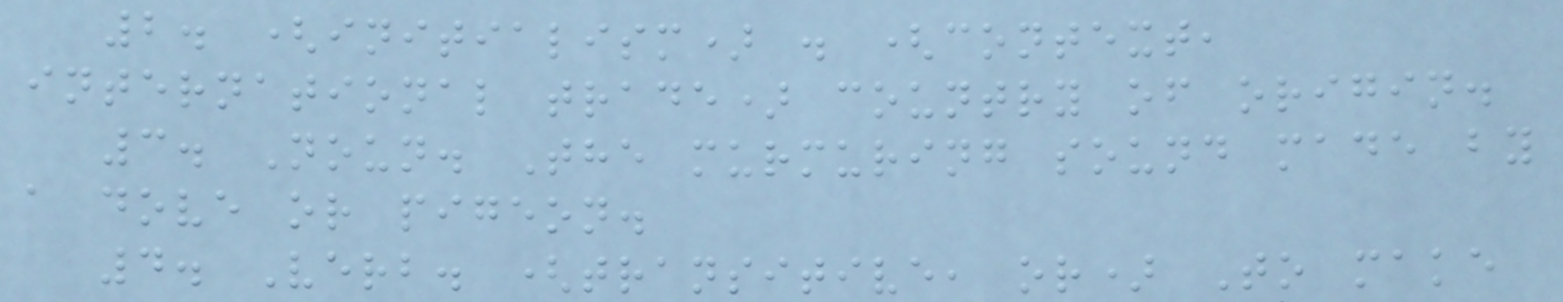2. (initialism) . (context,
international trade) country of origin.
3. Noun. The murmuring sound made by
a dove or pigeon.
4. Verb. (transitive, or) To make
